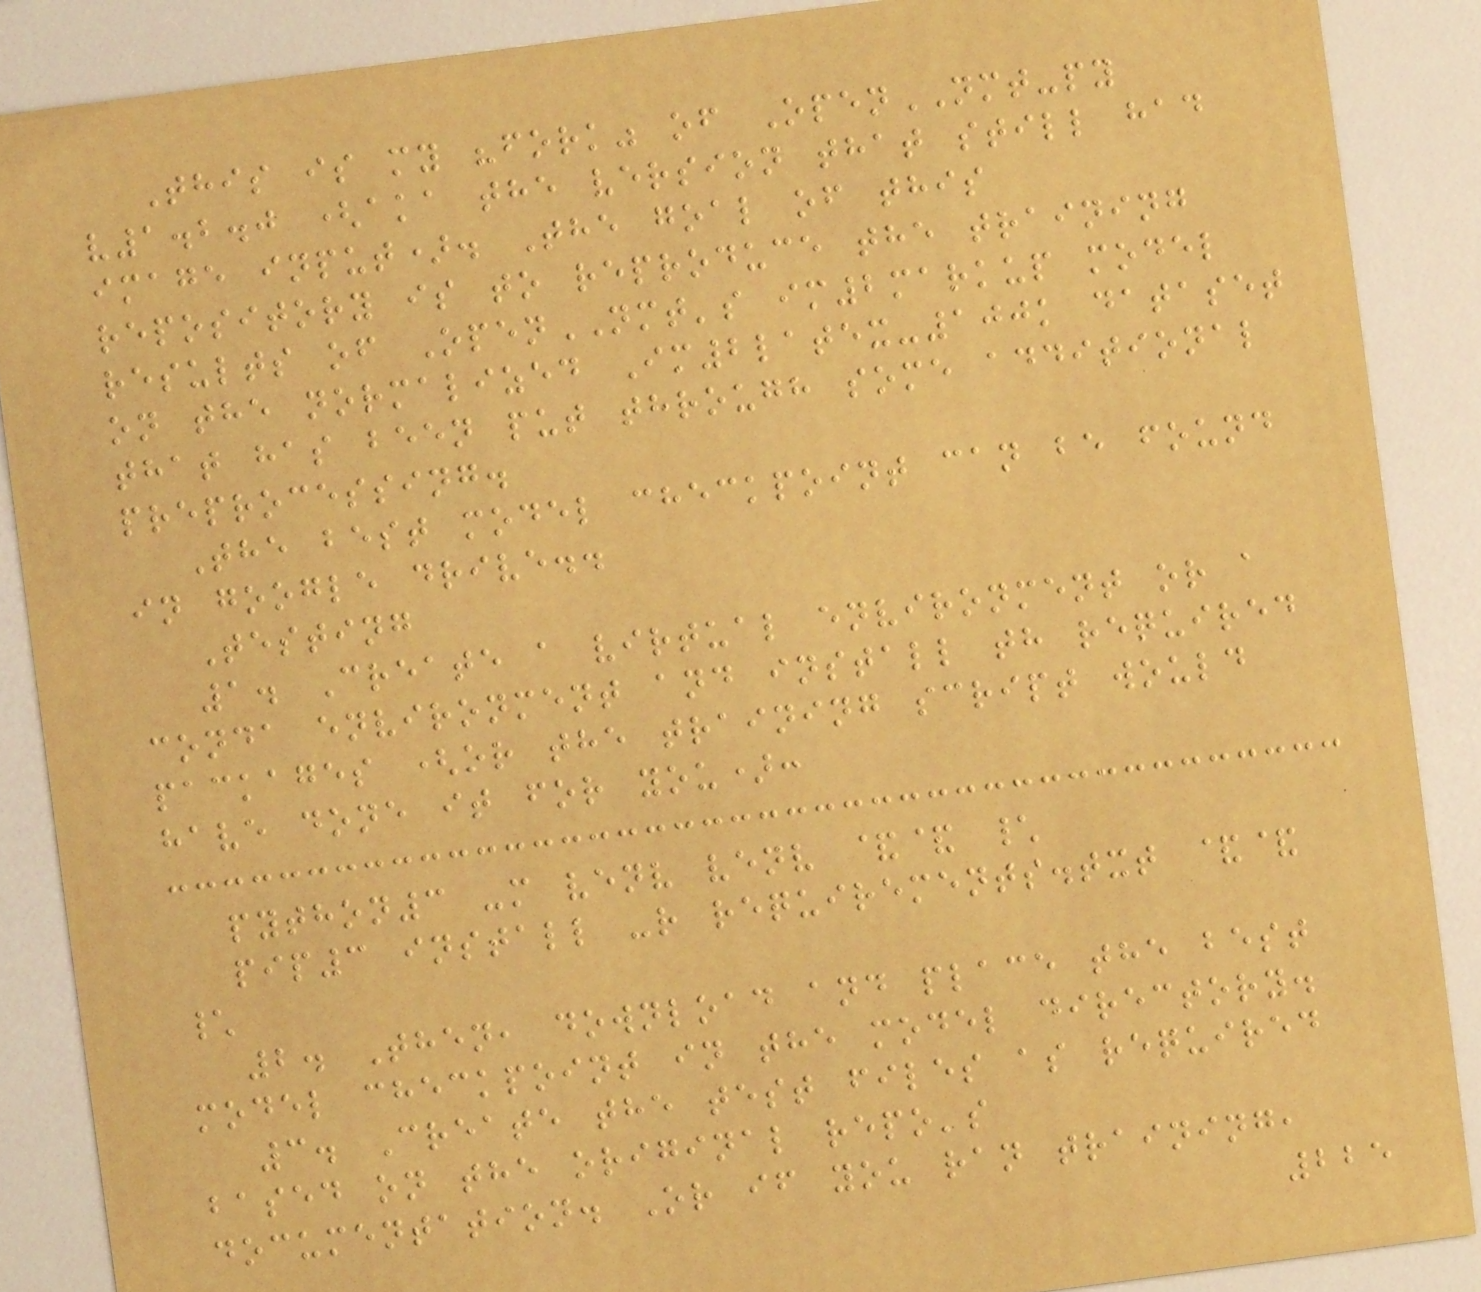This is my "fork" of OpenNMT-py
v1.2.0 (aka the version that still had
image input). The goal of this
repository is to reproduce the training
results of OpenNMT's im2markup model
on the normalized Im2latex-100k dataset
that has been put through some additional
preprocessing.
The best model checkpoint can be found
in google drive..
Testing
1. Create a virtual environment or a
conda environment and install th required
packages (or the training script would
have done it for you):
python3 -m venv venv && \
pip3 install -r requirements.txt &&
\
2. Then, download and place the best
model checkpoint in the model directory.
3. Create the test files as required
based on the original repo's
documentation. Or if you ran training,
225
